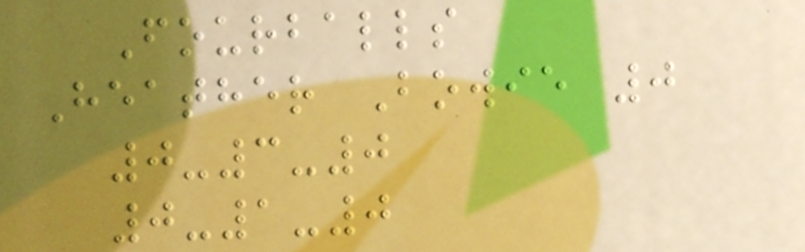Fourballs
Heather Bowie 0
0-3-0
0-1-0
